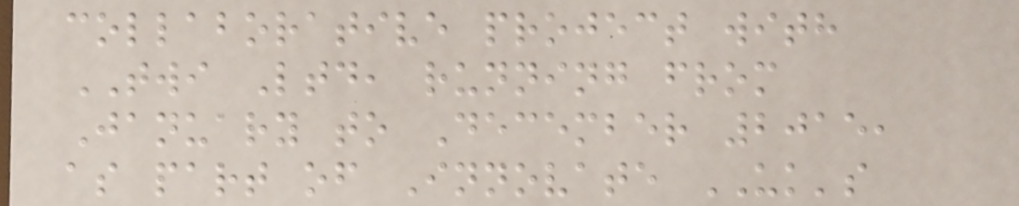collaborative project with
TWI Ltd, running from
January to December 2015,
as part of Innovate UK's
